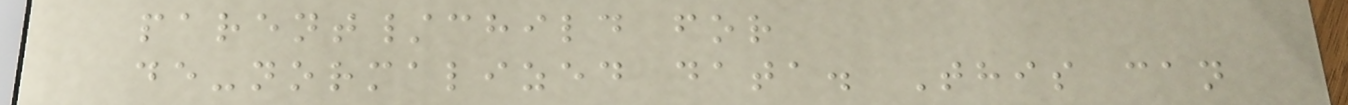parent/child for
de-normalized data. This can
